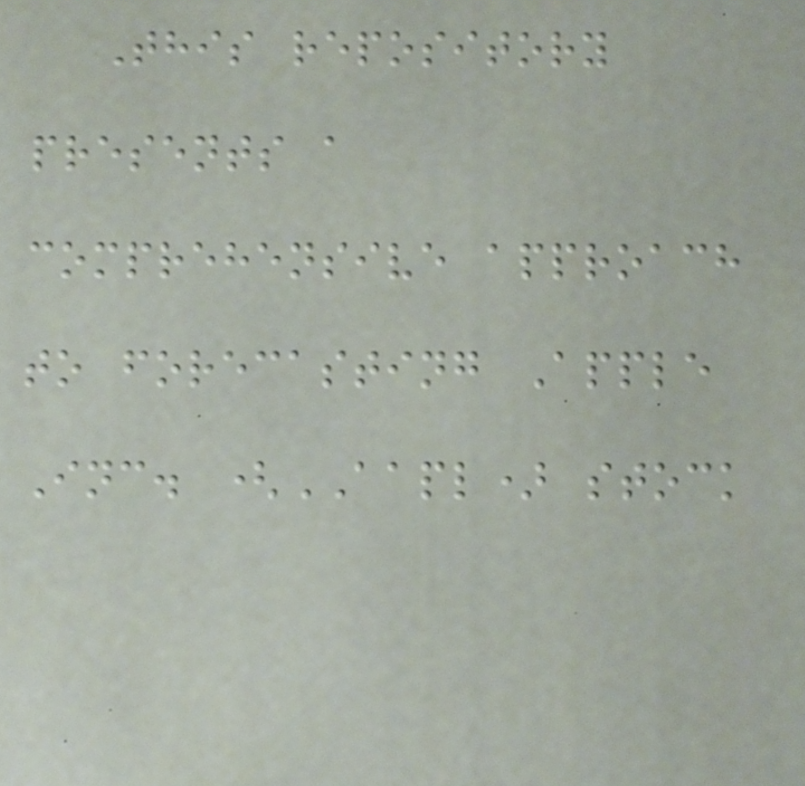This repository
presents a
comprehensive approach
to forecasting Apple
Inc. (AAPL) stock
